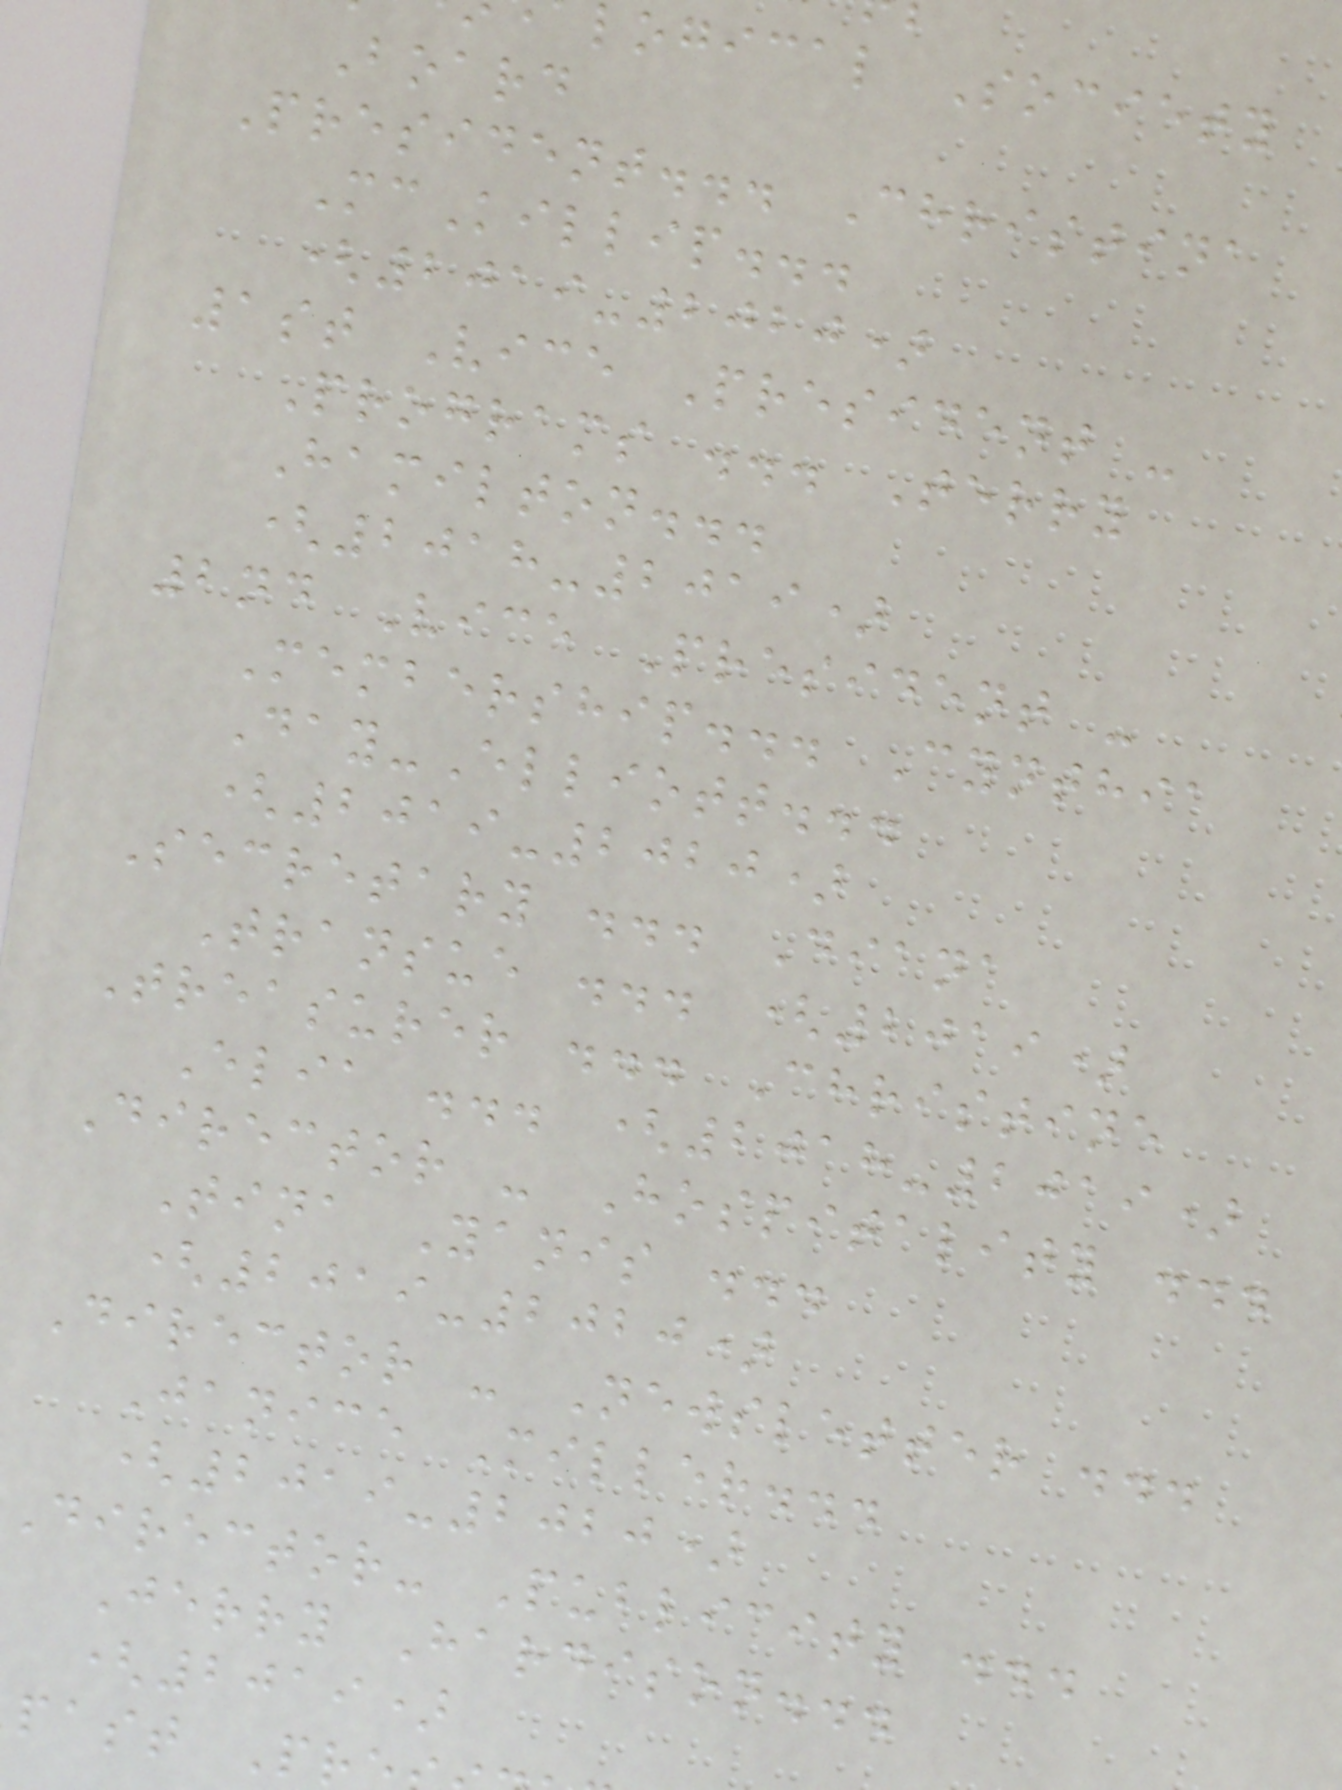logical Society
Board
President... Christina
McKillip...
(2019-2020)
1st Vice President -
Programs ... Terry
Hamilton...
(2018-2019)
2nd Vice President -
Membership... Cynthia
Day-Elliott...
(2019-2020)
Secretary ... Diana
Transue ... (2019)
Treasurer ... Christine
Elia ... (2018-2019)
Director - Hospitality ...
Tina Yanis ...
(2019-2020)
Director - Newsletter ...
Janice Miller...
(2019-2020)
Director- Publicity ...
Jerry Hardison...
(2019)
past Pr
